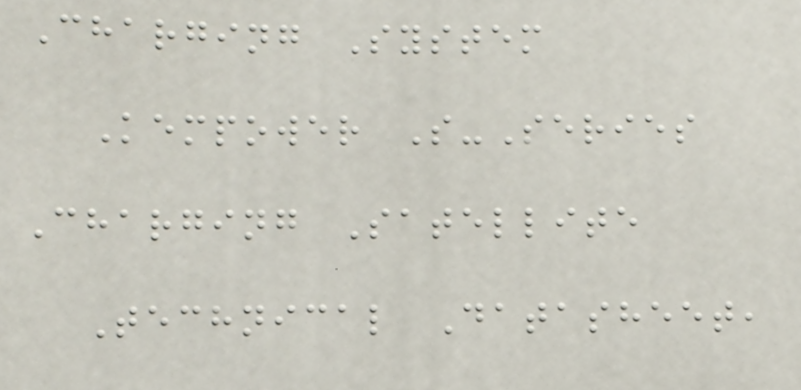Charging System
Kempower S-Series
Charging Satellite
Technical Datasheet,
